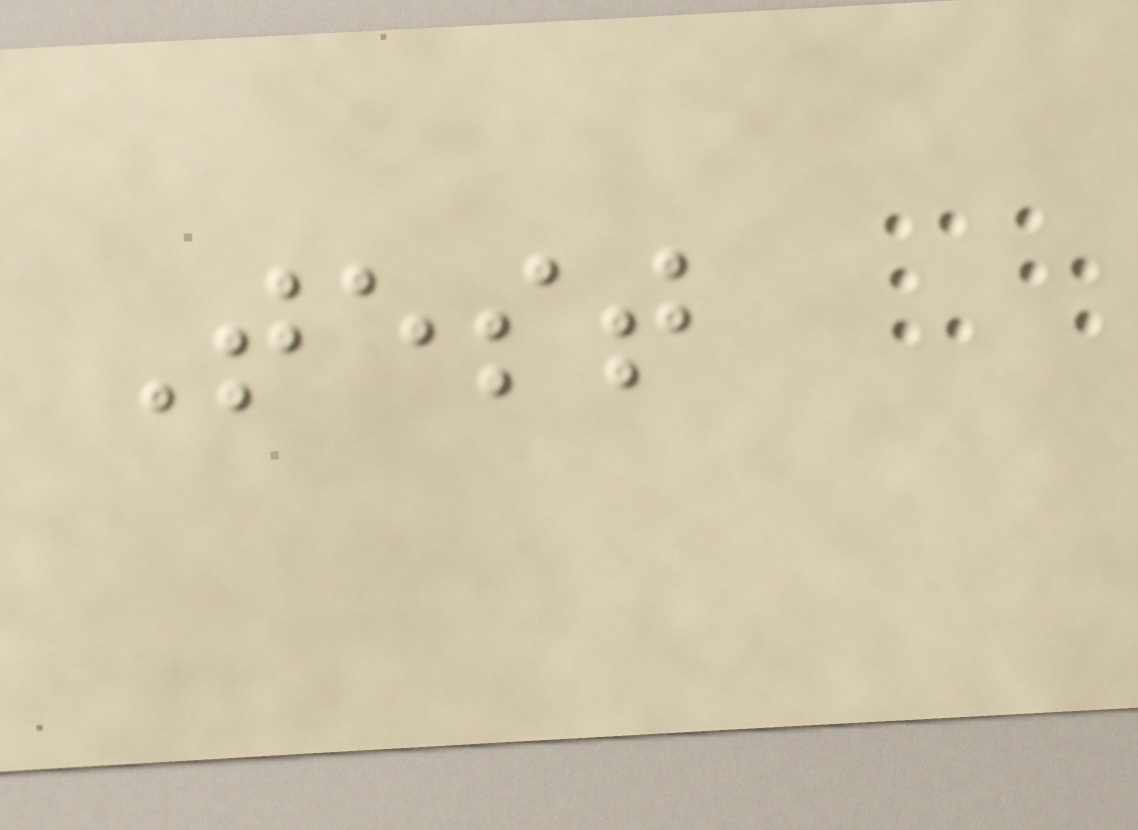Test
